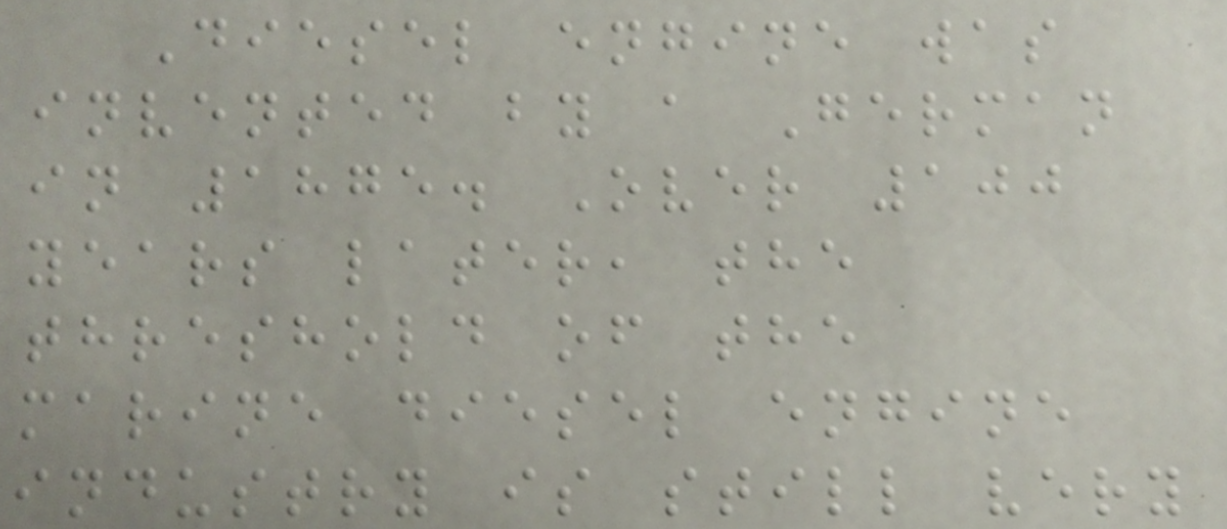Diesel engine was
invented by a German
in 1875. Over 100
years later, the
threshold of the
marine diesel engine
industry is still very
